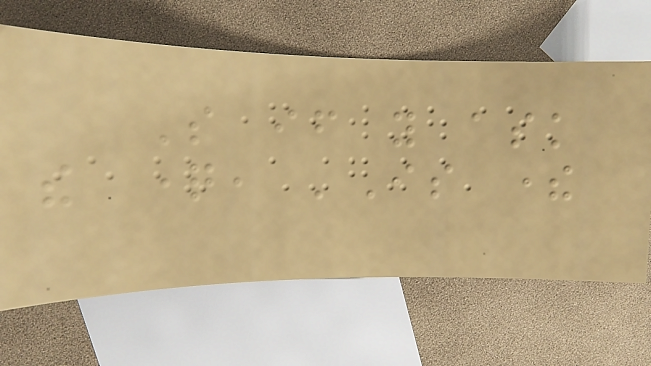So if you ask
the question, 'Is there
